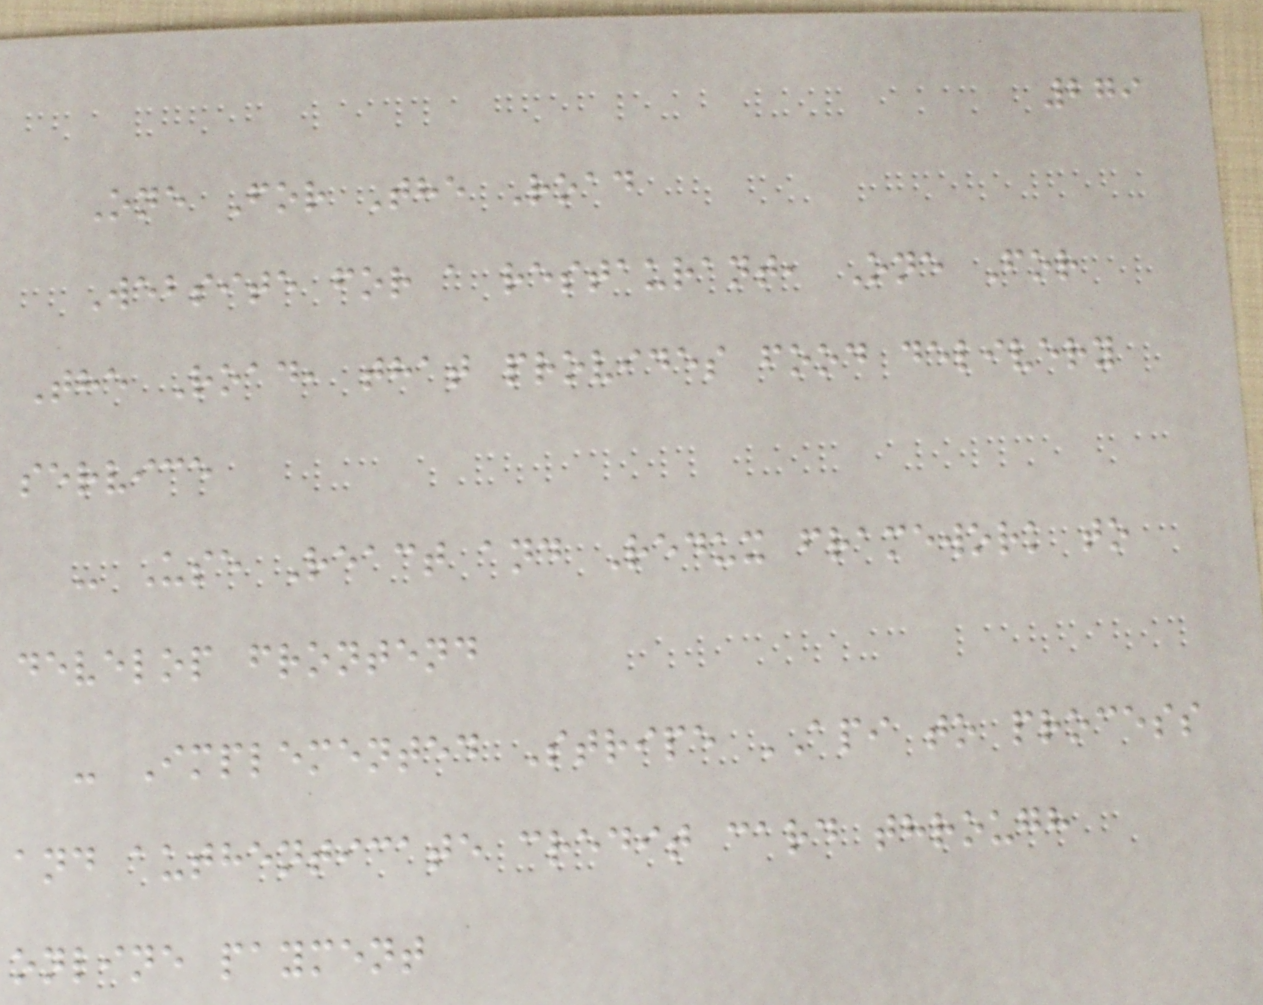279
One For The Road
Website for a restaurant, One For
The Road, that provides food delivery
service
- Use React and Redux framework to
develop frontend
- Implemented Stripe API to process
and authenticate credit card through
online payment
